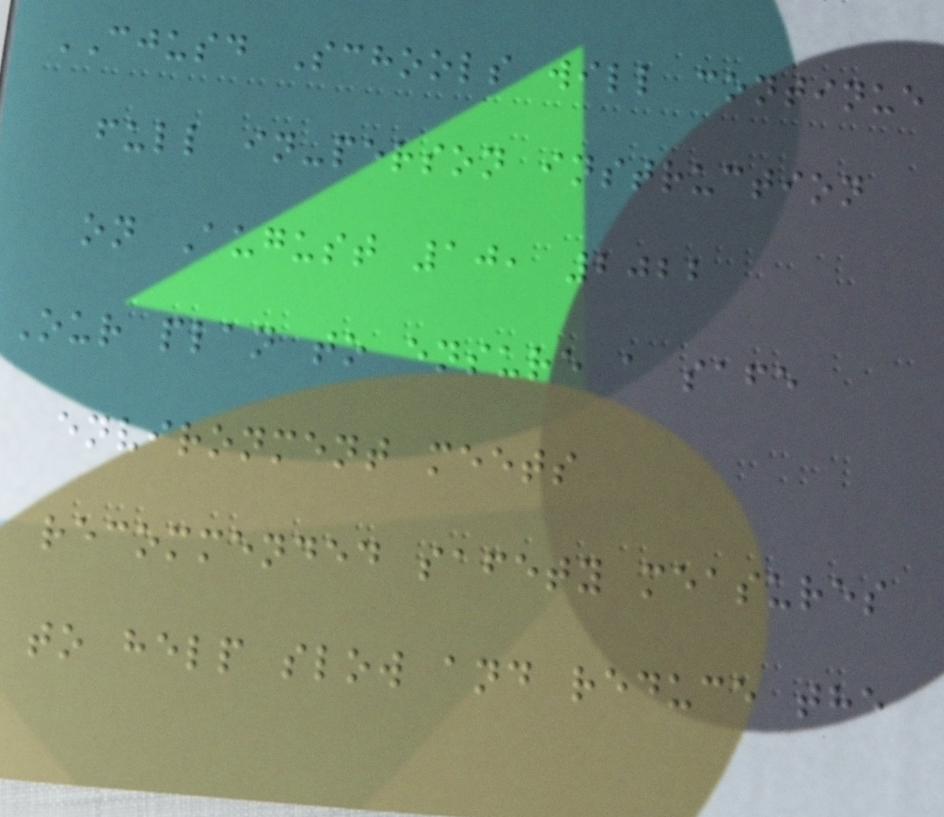CJUSD Schools will continue
full in-person instruction
on August 10, 2022
Our plan to ensure a safe
environment meets
recommended safety measures
to help slow and reduce the
